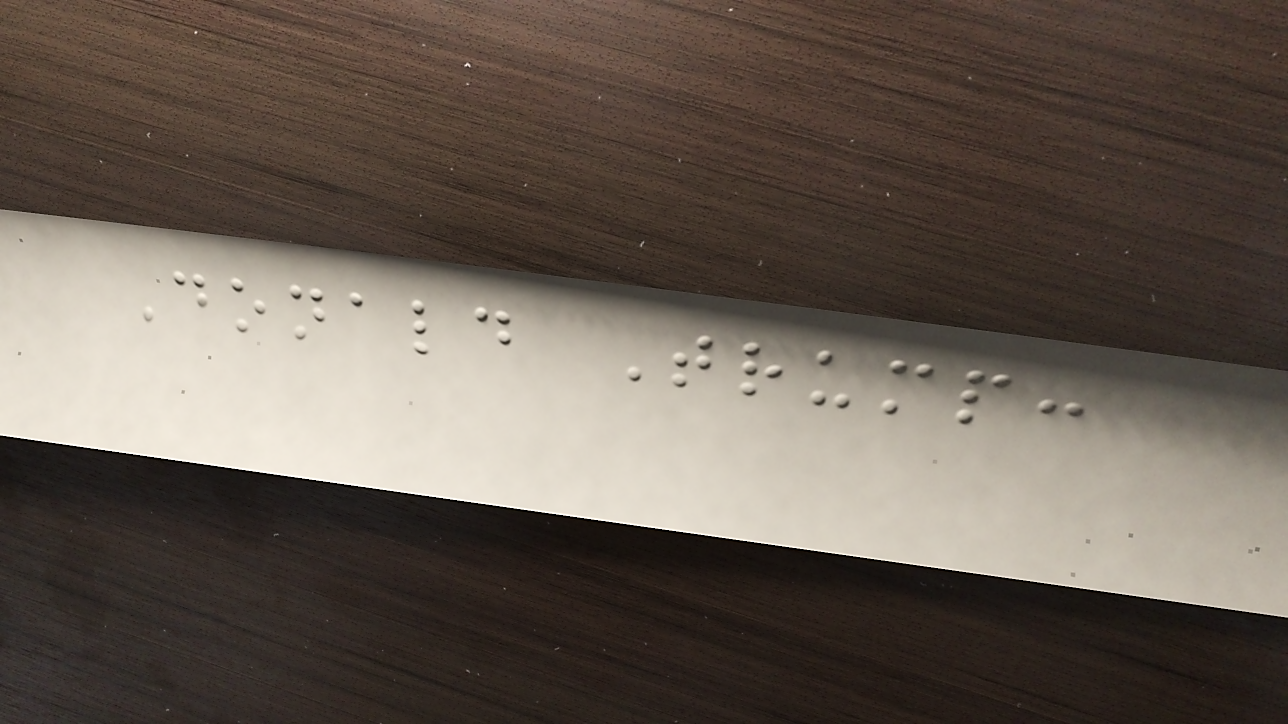Donald Trump:
